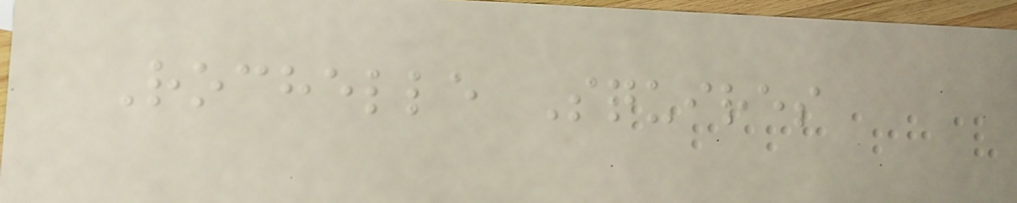Rochelle Squires
